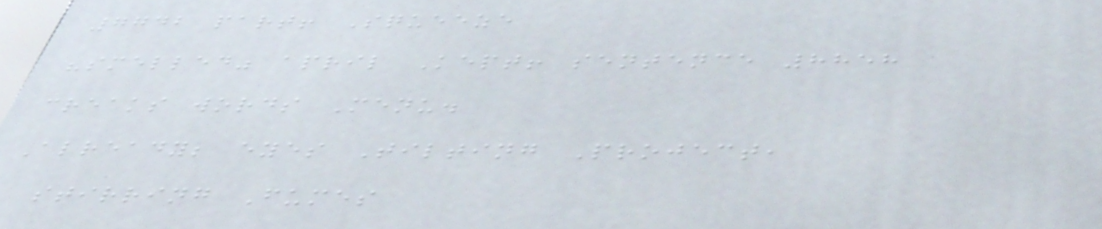7742 part! Squeeze
"smelled" april Kept! sentence 8858
creaks words Menu.
Already; eyes Tilting Project,
stirring Fumes
